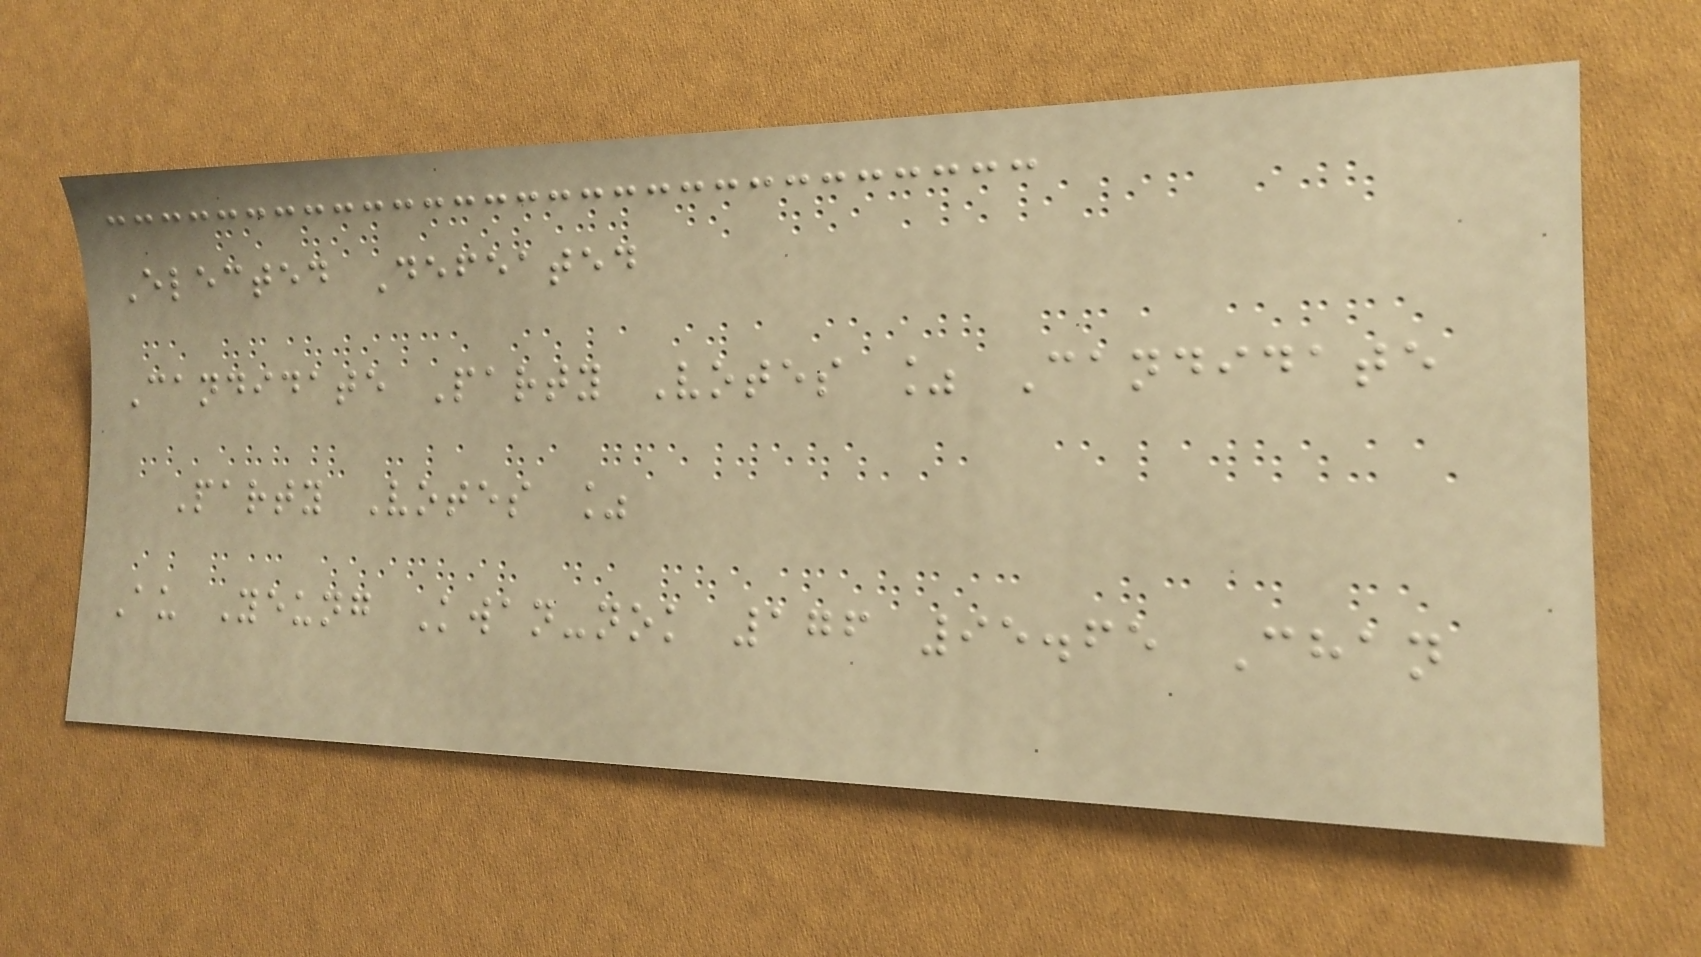Elected Defeated
Candidate Party Votes % Candidate
Party Votes %
Au Yeung Kwan-nok 176 95.65 Chan
